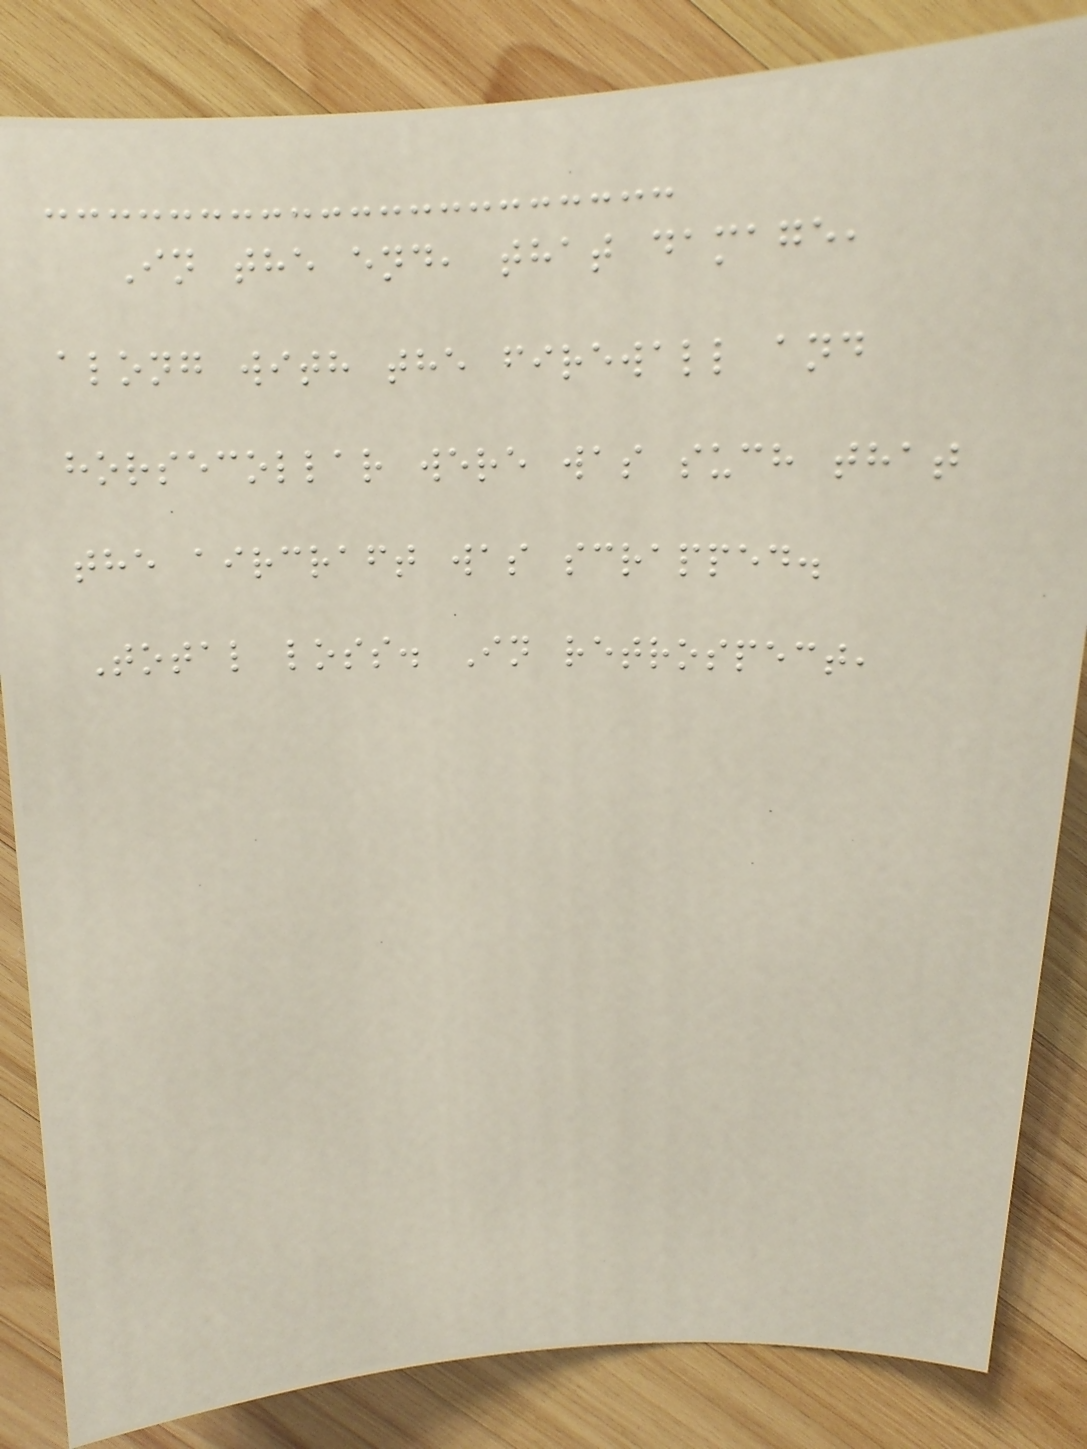In the end, that damage,
along with the firewall and
horsecollar were was such that
the aircraft was scrapped.
Total loss. In retrospect,
